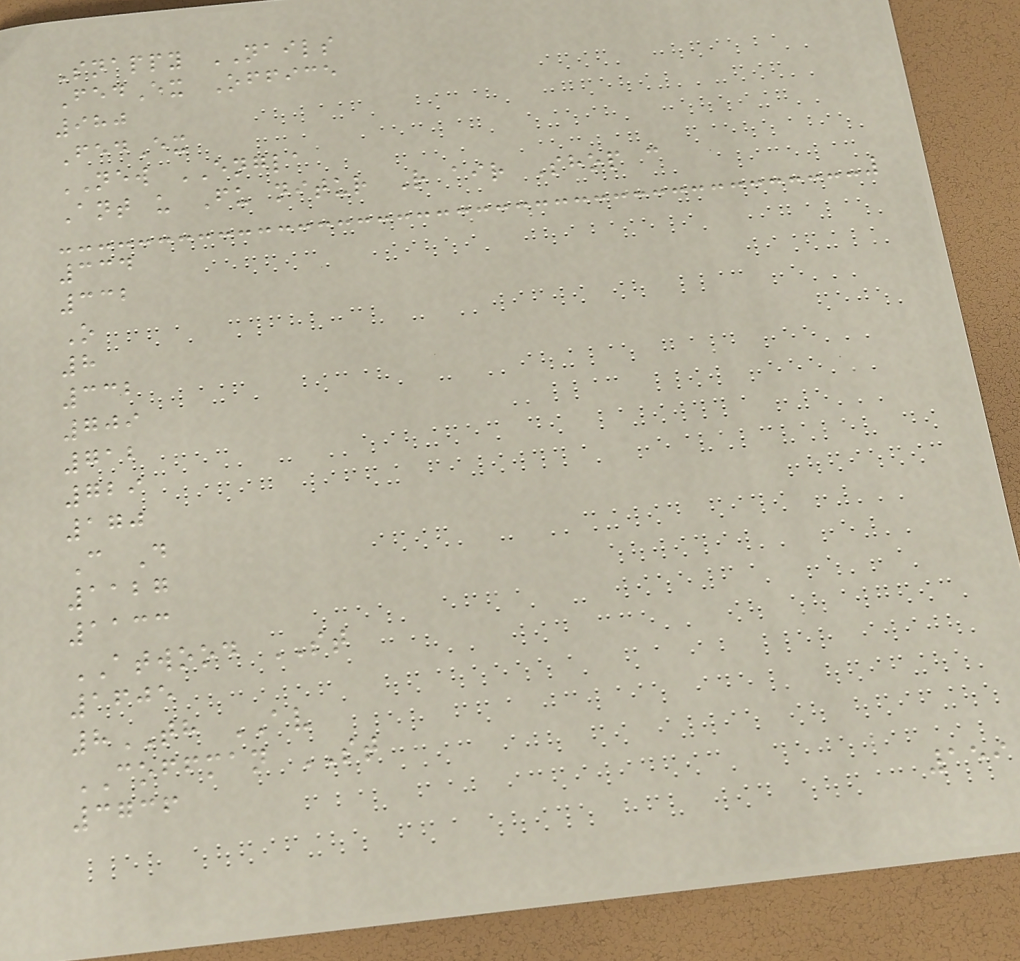Snappy NAILS
FedEx Office
980
FedEx
NEW ENGLA
Ant u Fu nitur R air Shop c
334
332
O
8
332
709
712
729
170
C D
1127
1133
ATWOOD ST
1605
8TH AV
COFFMAN ST
3736
159
